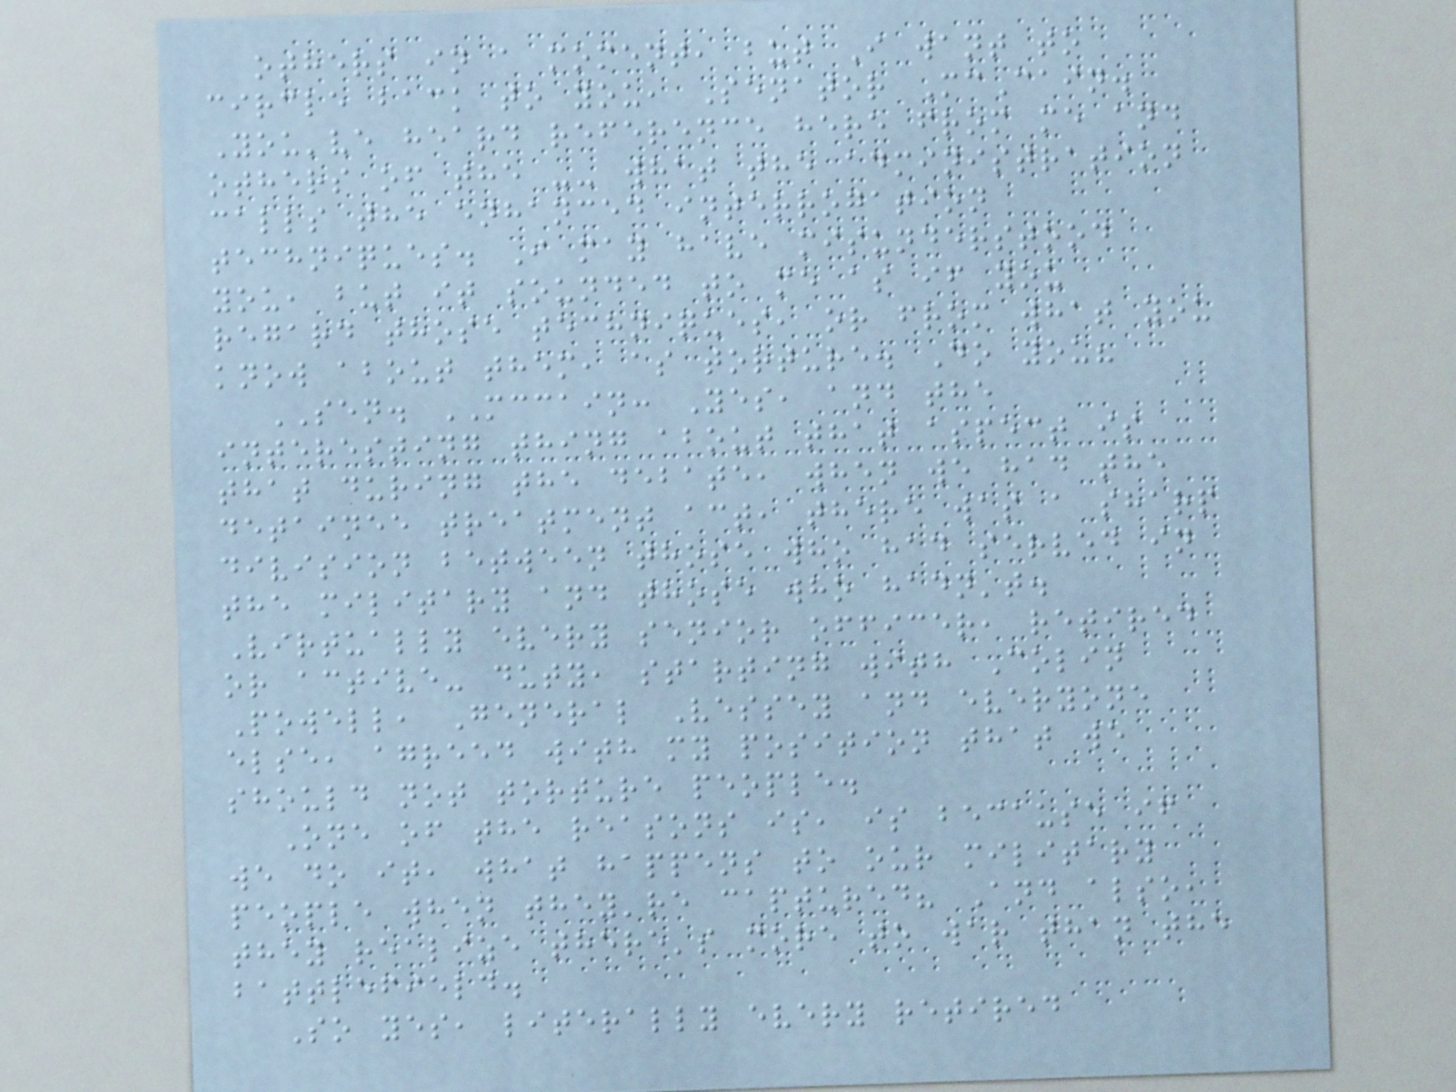others in a moment, but I want to
circle back to you, Senator McCain.
You've heard reference here from me and
others of the -- what the administration
calls the enhanced interrogation
techniques. I may have misunderstood
you, but it sounded to me as if you
regard those techniques, or from what you
know about them, as torture. Do you?
SEN. MCCAIN: Yes, and the
interesting thing about that aspect is
that during the debate, when we had the
detainee treatment act, there was a sharp
division between those who had served in
the military and those who hadn't.
Virtually every senior officer, retired
or active- duty, starting with Colin
Powell, General Vessey and everyone
else, agreed with my position that we
should not torture people.
One of the reasons is, is because if
we do it, what happens to our military
people when they're captured? And also,
they realize there's more to war than the
battlefield.
So yes, literally every retired
